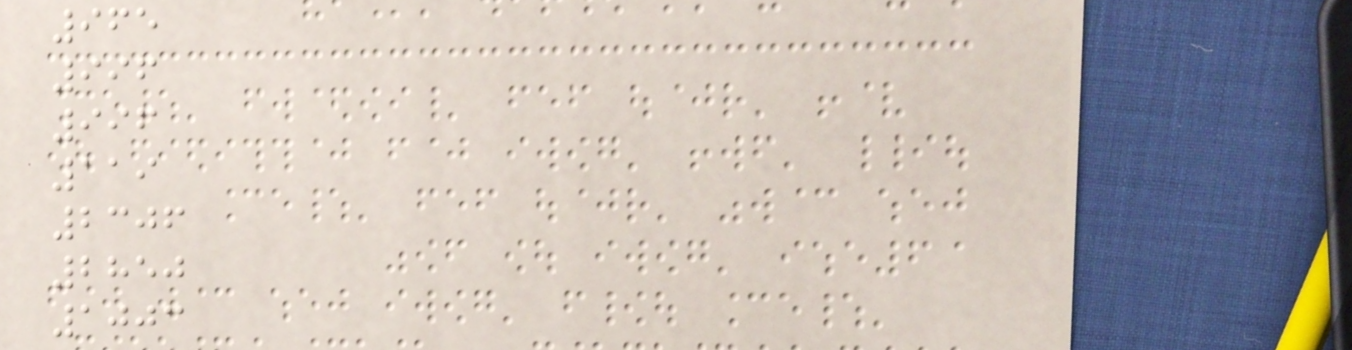965
996
996
119
2306
2850
1003
